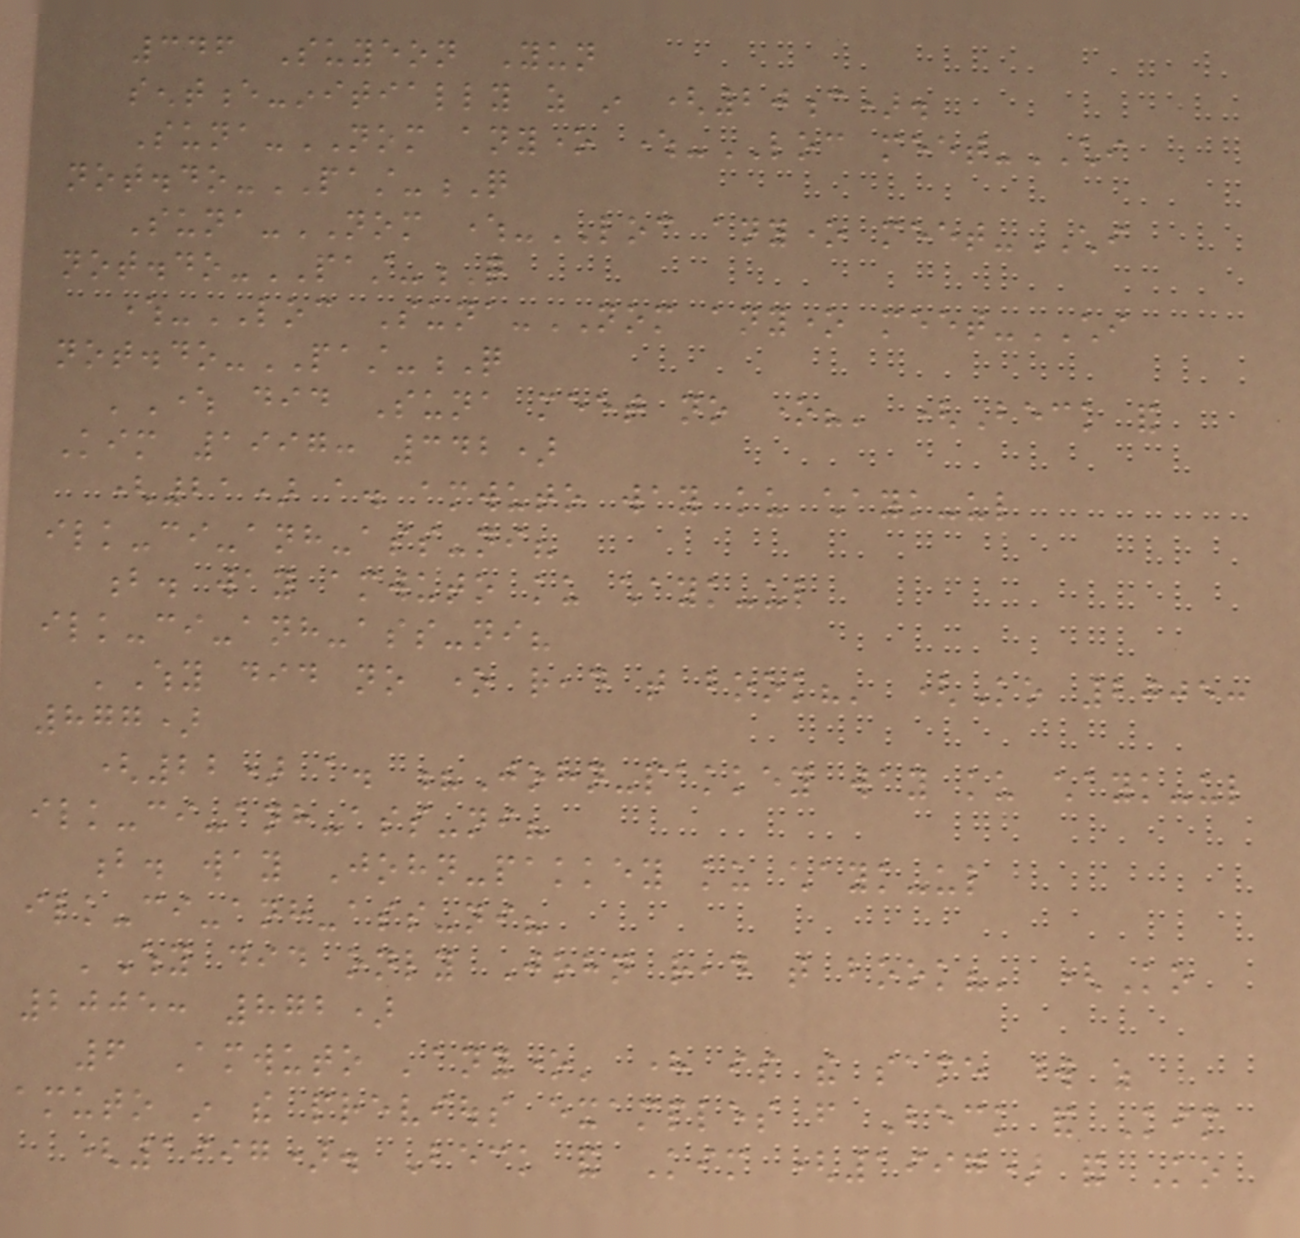346 Suyeon Yun
sentence-initially as in (20c).
Suna-NOM anyone where-LOC meet-CHI
not.do-PAST-Q
Suna-NOM where-LOC anyone meet-CHI
not.do-PAST-Q
where-LOC Suna-NOM anyone meet-CHI
not.do-PAST-Q
'Where did Suna meet no one?' (Beck and
Kim 1997: 342)
(21) a. amwuto way ku chayk-ul
ilk-ci-anh-ass-ni?
b. way amwuto ku chayk-ul
ilk-ci-anh-ass-ni?
'Why did no one read that book?' (Ko 2005:
877)
(22) a. ?John-pakkey way ku chayk-ul
ilk-ci-anh-ass-ni?
b. way John-pakkey ku chayk-ul
ilk-ci-anh-ass-ni?
'Why did only John read that book?' (Ko
2005: 872)
6 Amwuto 'anyone' here is the same word as
amuto in the previous examples from Beck and Kim
(1997). Beck and Kim (1997) and Ko
